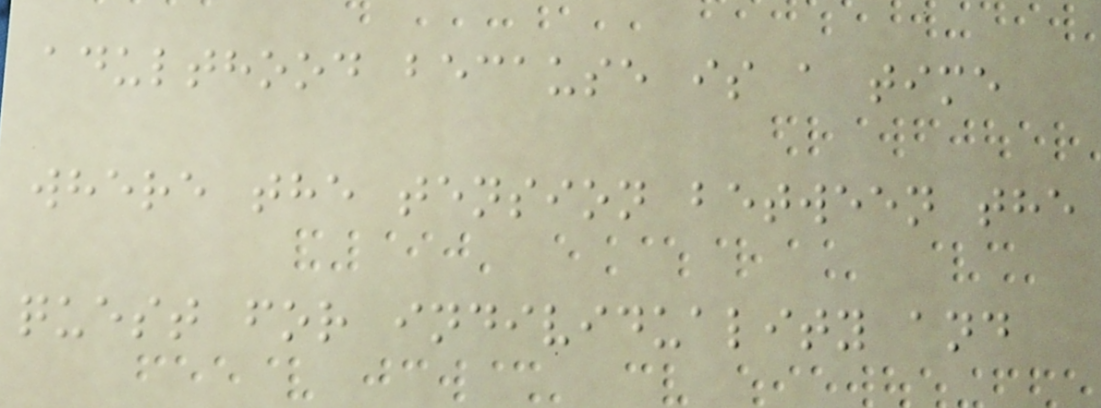adulthood because is a time
where the tension between the
quest for individuality and
